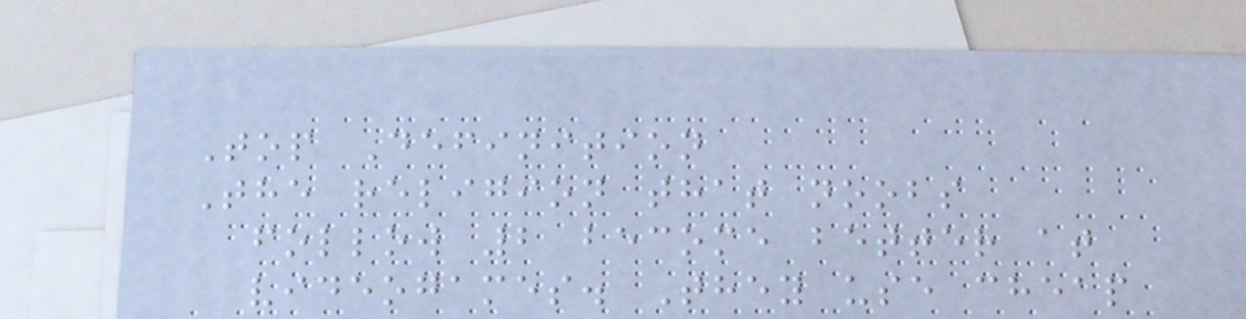Top Definition
The religion that noobs
follow 2 become better at
videogames. They use cheap
